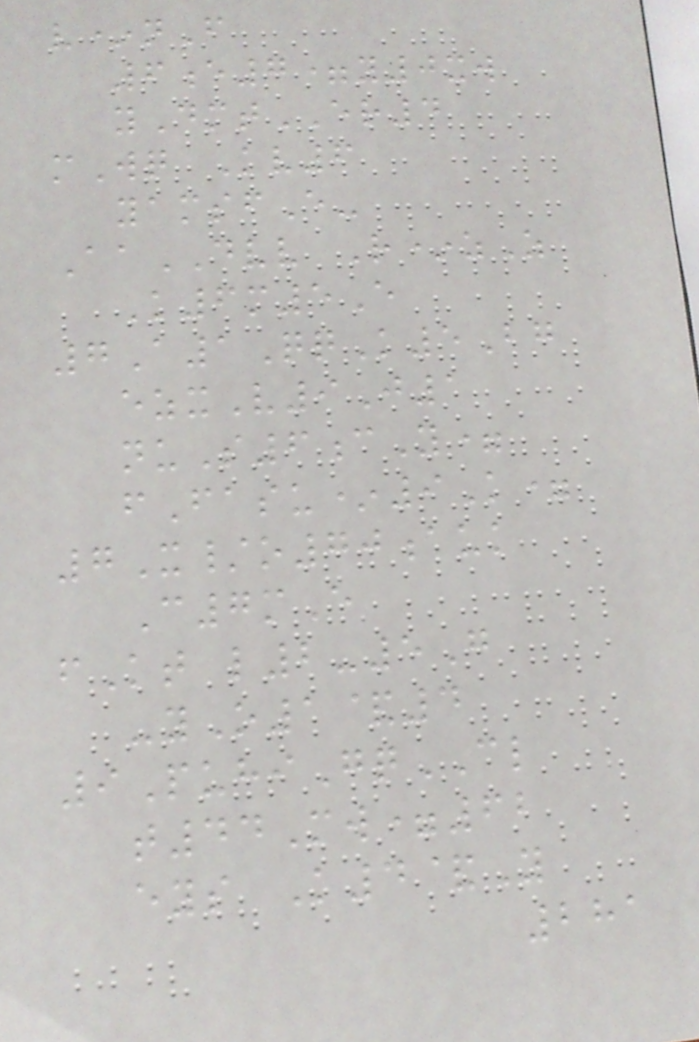v*nF
6e7=y0xw
yDmtER4
mWq Kv6
yamsfE-
AaDVV R*zZ
K6m5E
7A1QqK5Bg
ezxV9J1
nuS6cY=
fFasu*9K=
7X/o70auk
C7mE
fKt l2-5G
-yO1&4
9PuhiGqCL
t44Mw=62
eys K4&Y
281
